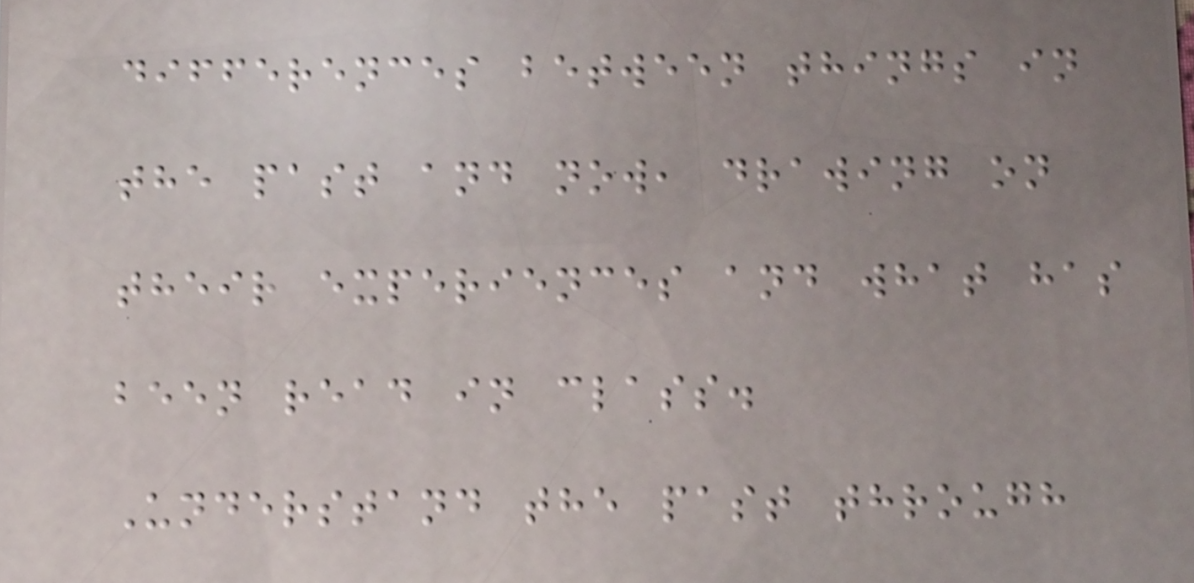differences between things in
the past and now, drawing on
their experiences and what has
been read in class.
Understand the past through
